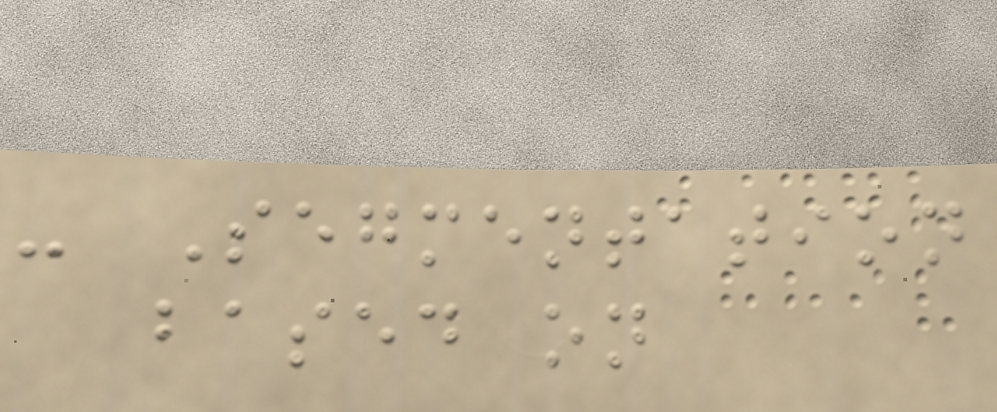- Segmentation
based on
